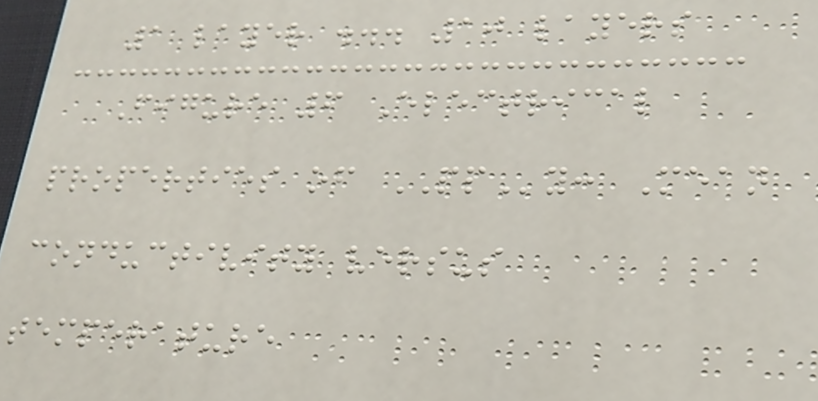1 layer ... 10 layers
Figure 6 Electrical
properties of PPy: Mean
conductivity versus
temperature
